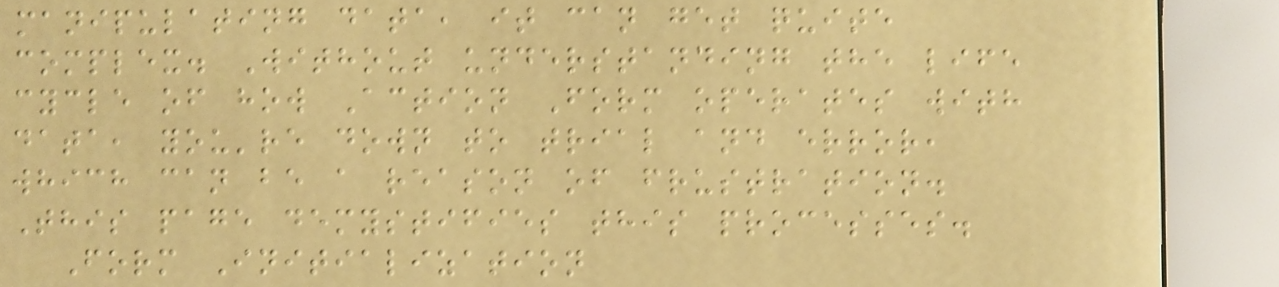manipulating data, it can get quite
complex. Without understanding the life
cycle of how Action Form operates with
data, you're down to trial and error,
which can be a reason of frustration.
This page demystifies this processes.
Form Initialization
